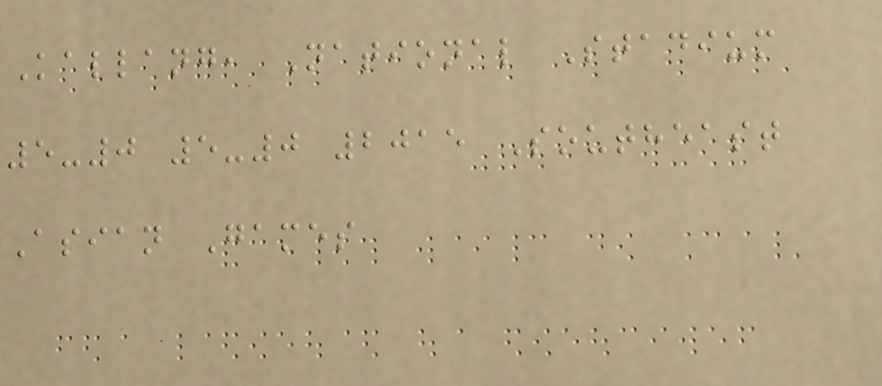Kallang, National Stadium
5-0 5-0 2015 Southeast
Asian Games
